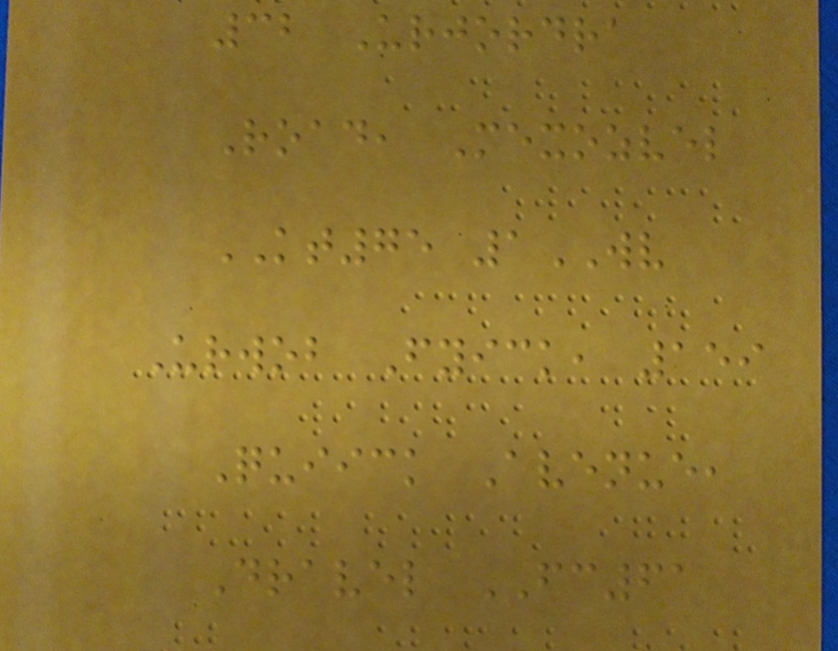32 Urjordra
Road, Mexozvel
KT75 1WV
Urwob Fyick, 159
Quiick Avenue,
Dravel FC61
